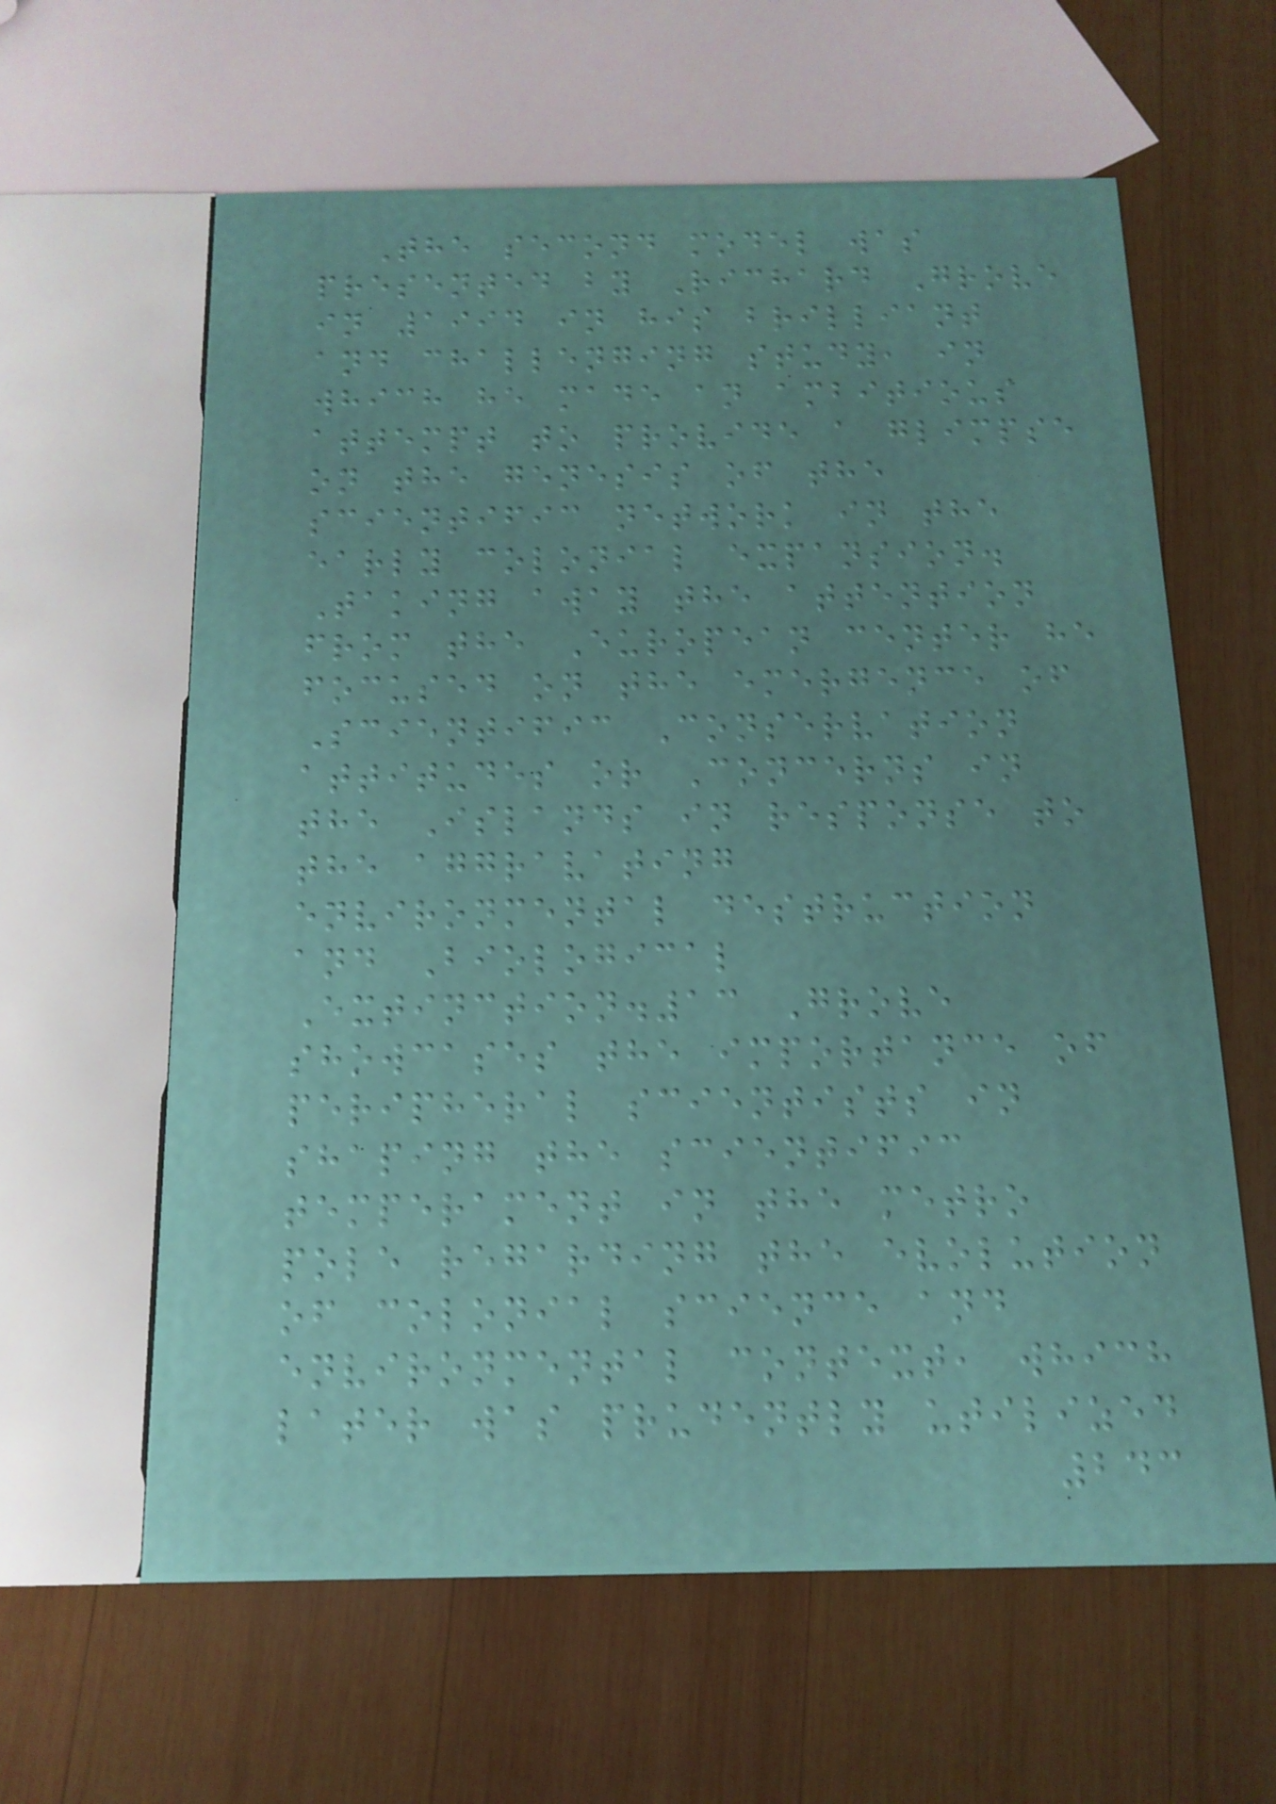The second model was
presented by Richard Grove
in 1994 in his brilliant
and challenging study, in
which he made an ambitious
attempt to provide a glimpse
on the genesis of the
scientific network in the
early colonial expansion.
Taking away the attention
from the European center he
focused on the emergence of
Scientific Conservation
attitudes or Concerns in
the Islands in response to
the aggravating
environmental destruction
and Biological
Extinction.13 Grove
showcases the importance of
peripheral scientists in
shaping the scientific
temperament in the metro
pole regarding the evolution
of colonial science and
environmental context, which
later was prudently utilized
243
